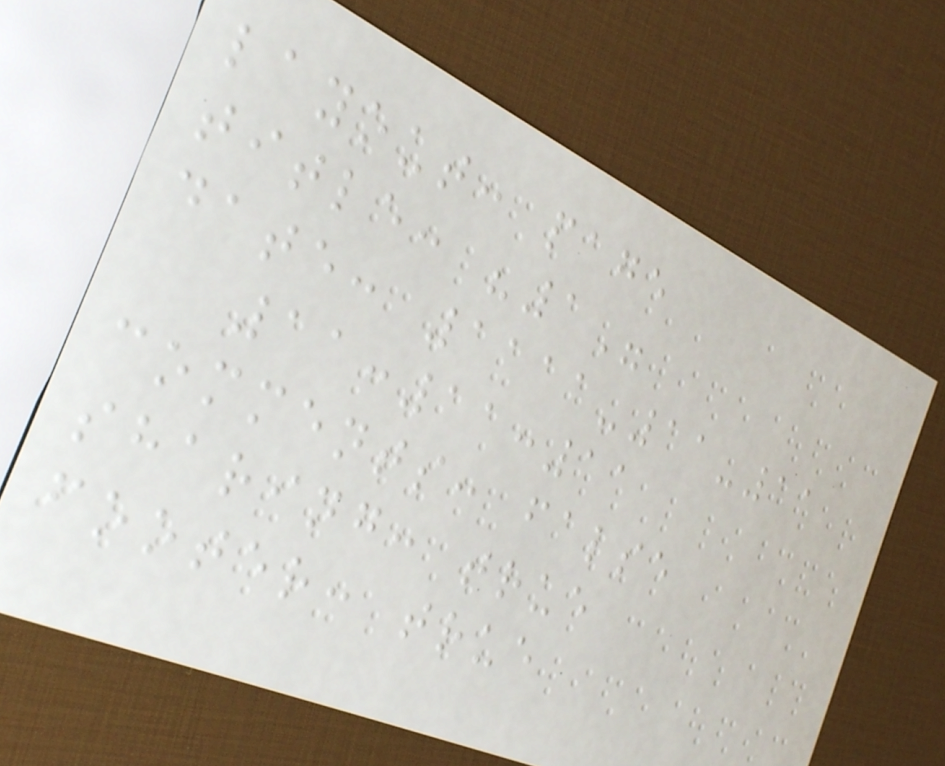layout: page
title: "1"
date: 1111-11-11
11:11:11
comments: false
sharing: true
footer: true
